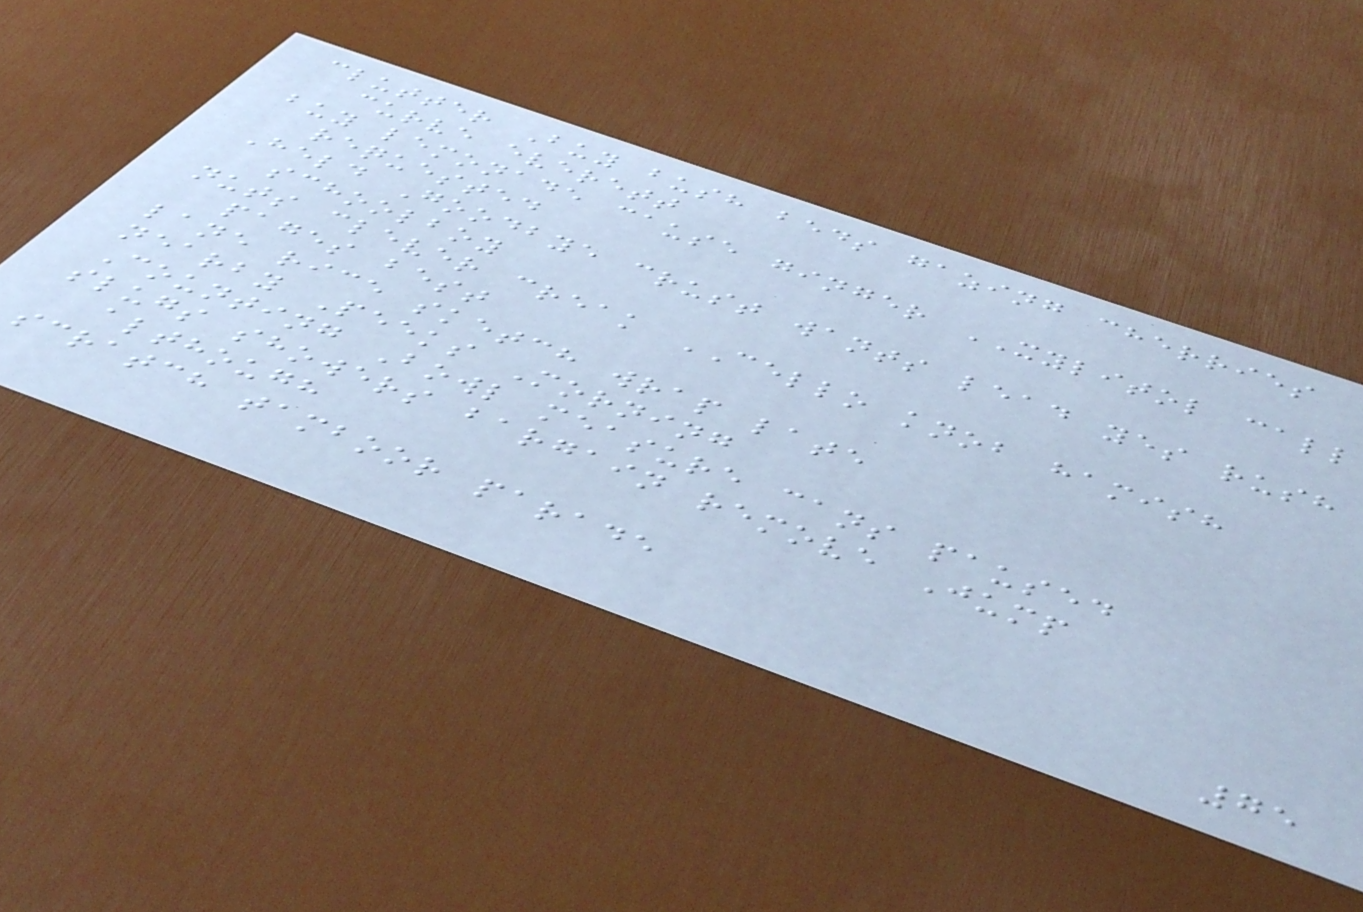clutter Buy bush beds gazing cherries
curve everett
buy lemonade cause ginger XYLITOL call
requested
Held Goodbye crust wants lead yes rush
schoolboy
nuts clever creak CELLO knob hamish
pages best
lane rice sketch wrap late
nearby Peeks Morning
Counting Bowl measure cans paused
slugs showers bargain remove Jump
although
scratch tamboor parade
75
